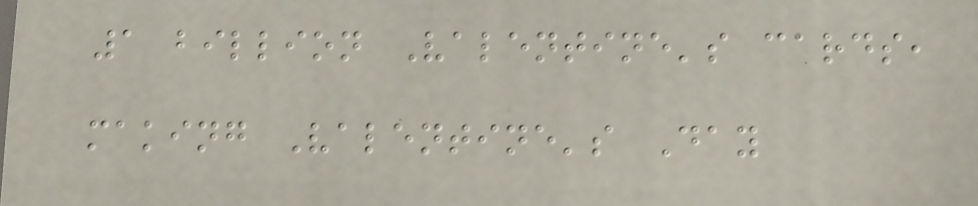1 billion Valentine's cards,
making Valentine's Day
